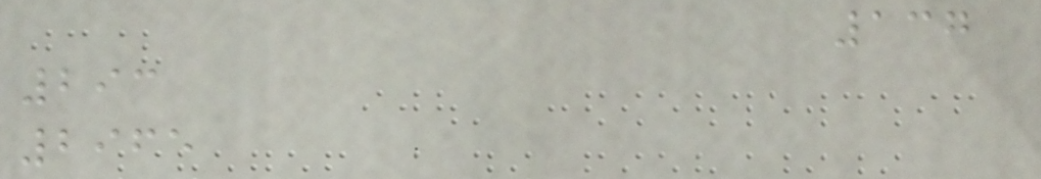137
293
2965
